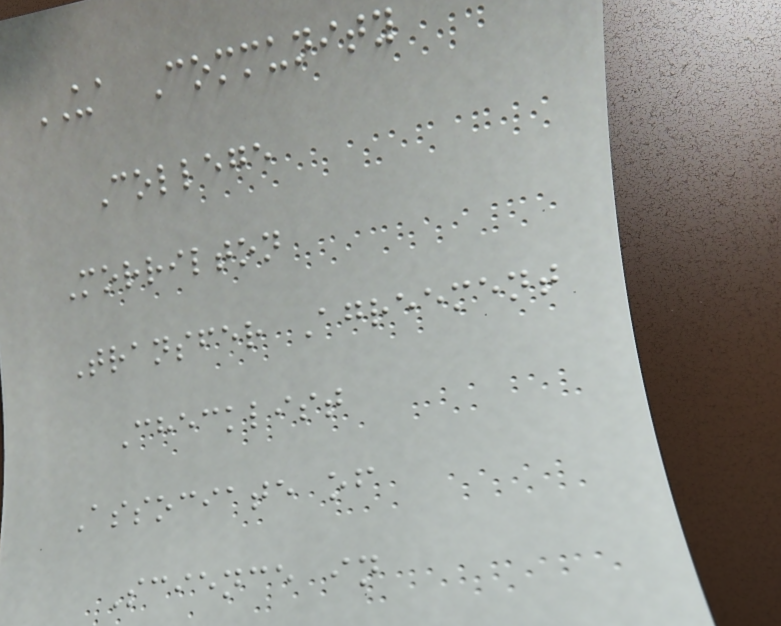UA Community
College
Morrilton
Transfer Agreement
Checklist
Associate of
Science in
